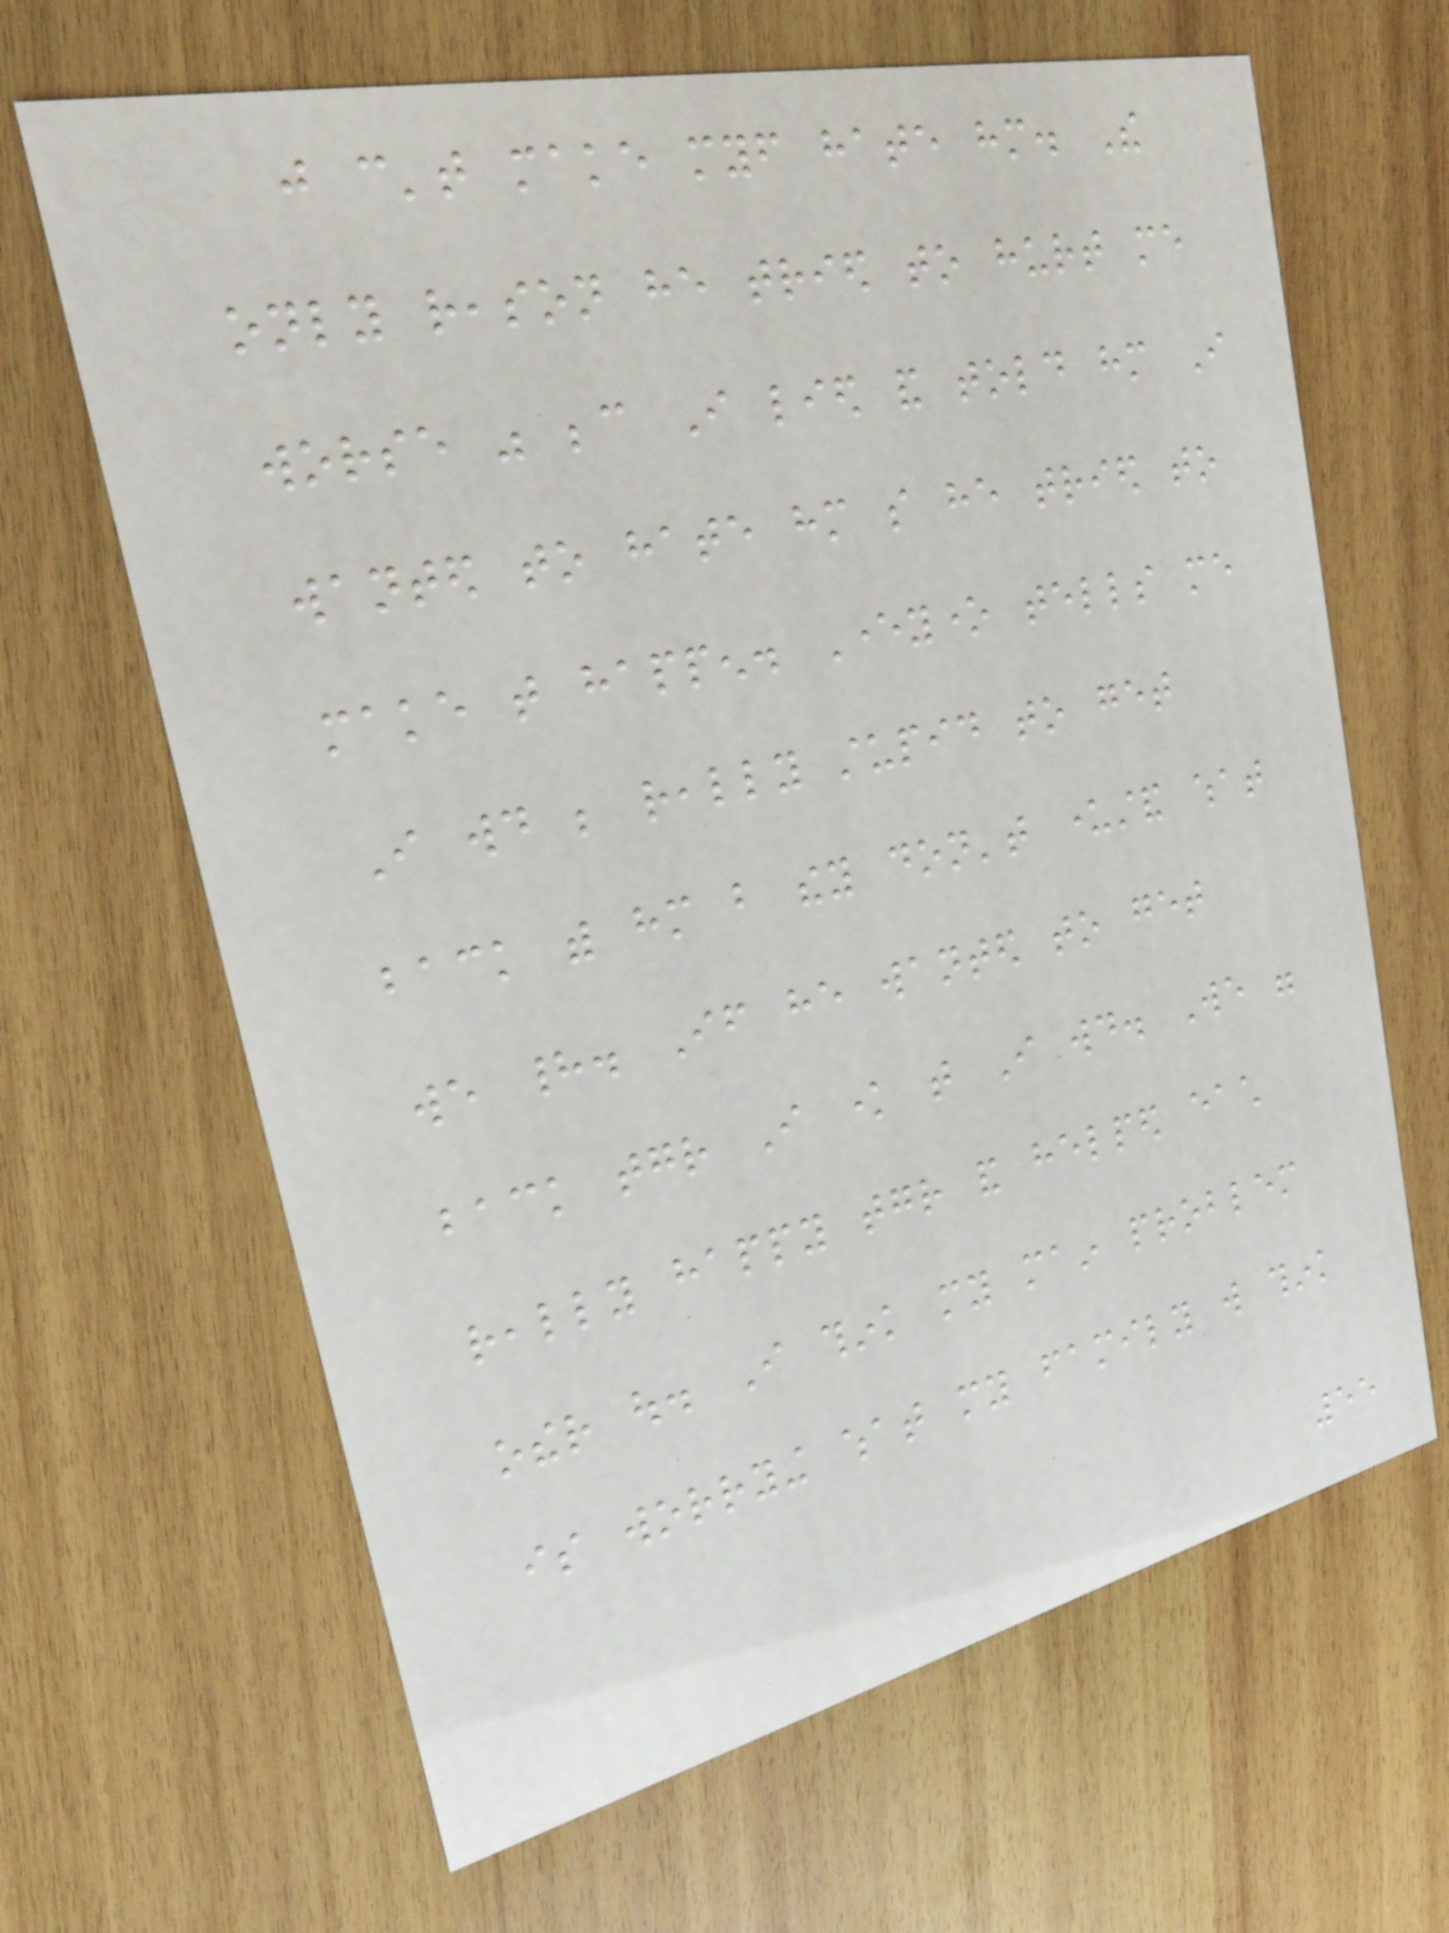just can't make myself hate him. The
only reason he tried to hurt me
worse was because I lied and told him I
wanted to hate him so he tried to
make that happen. Everyone tells me
I would be really stupid to get
back with him but they don't understand what
we had. If he wanted to get
back together I know that I would. We were
really happy together and helped each
other out. I think my main problem
is worrying what my family will think
55
